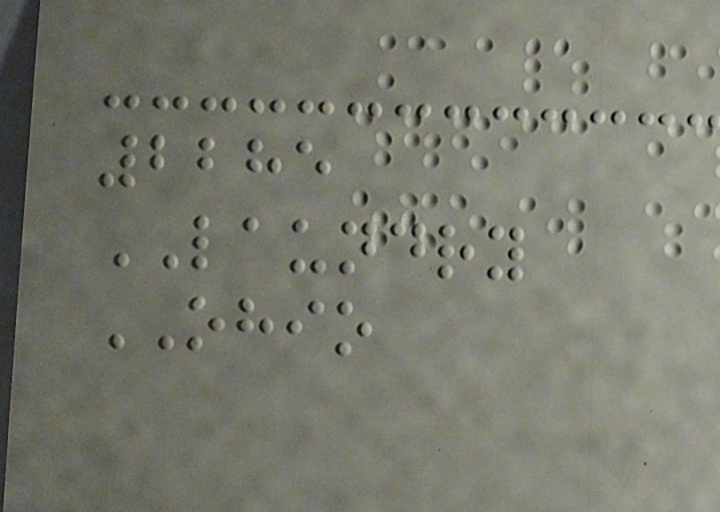2285
LAUNDRY
OHIO
